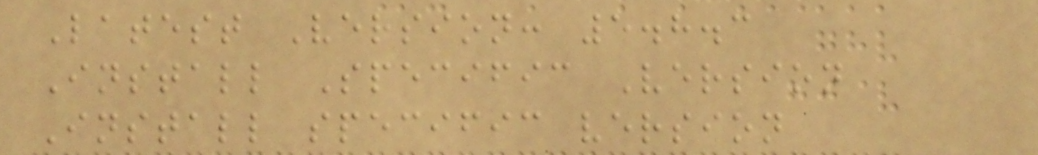Latest Version: 5.8.3
Install Specific Version
Install specific version
